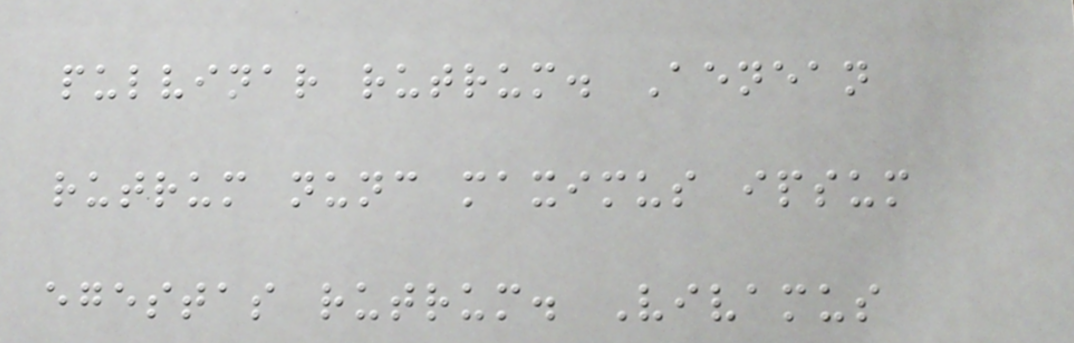pulvinar rutrum. Aenean
rutrum nunc maximus ipsum
egestas rutrum. Vivamus
